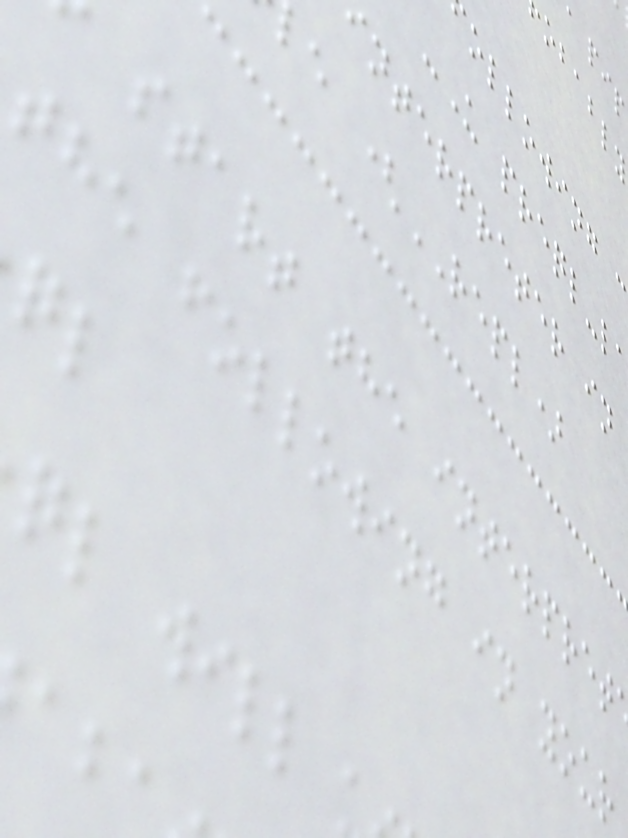ollowing
-U preql-l
nterpreter in
e (REPL)
start the interpret
the following in your
